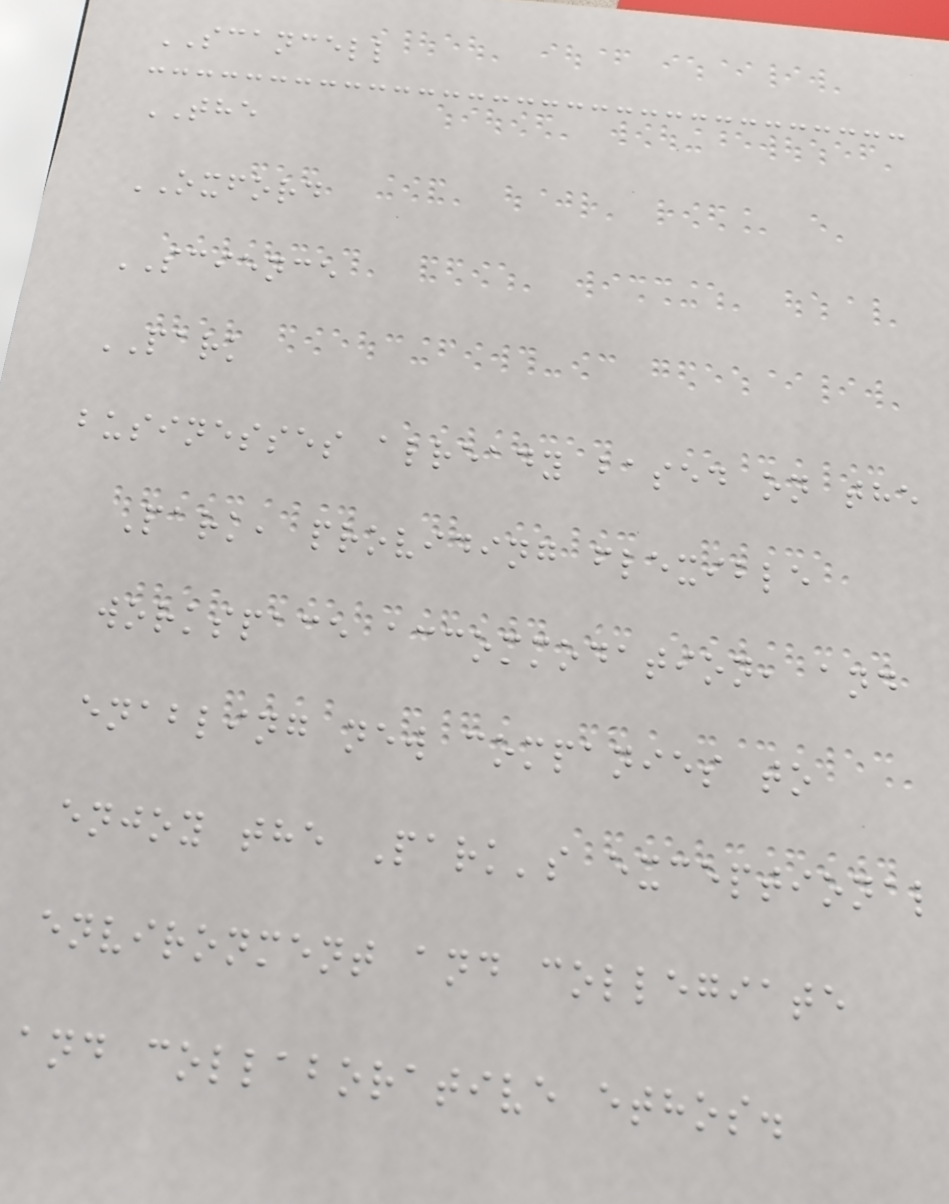SCANCELL
THE
OXFORD
SCIENCE
PARK
businesses already based on the
Park, providing flexible
workspace accommodation, and
enabling new companies to
enjoy the Park's exceptional
environment and collegiate
and collaborative ethos.
